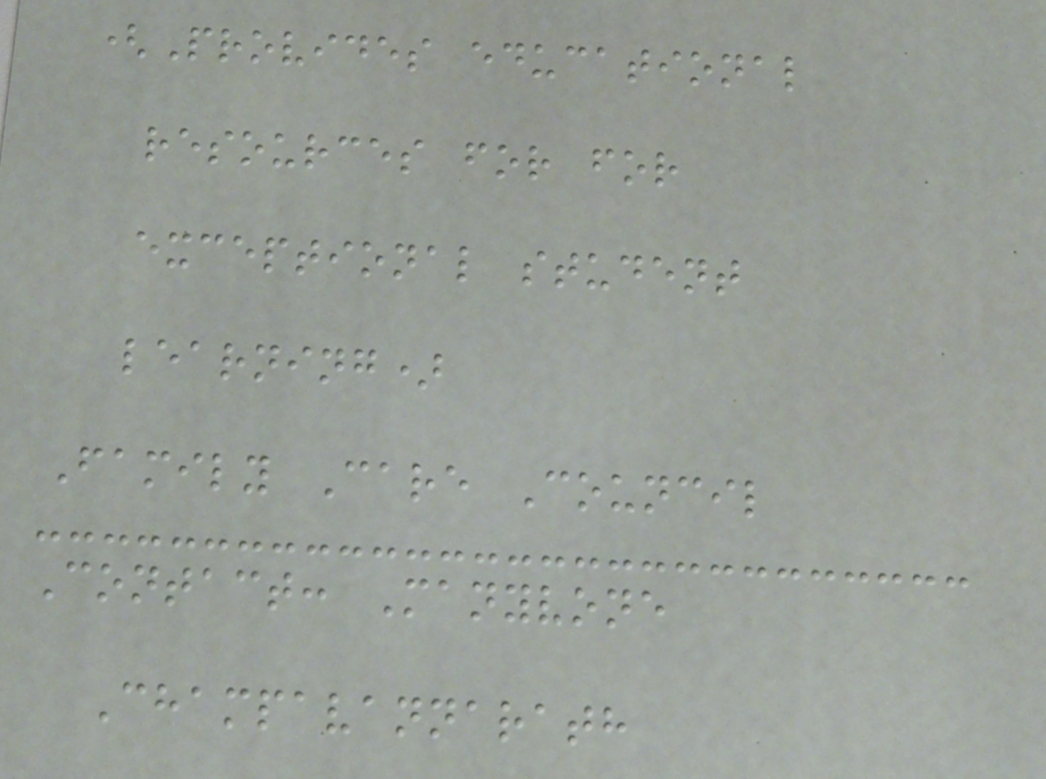(Provides educational
resources for for
exceptional student
learning)
Family Care Council
Contact: Manyvone
Champavannarath
